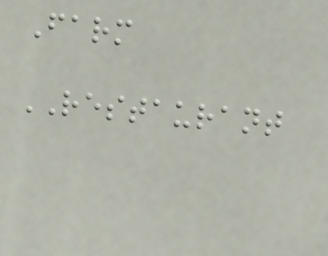Farm
RESTAURANT
